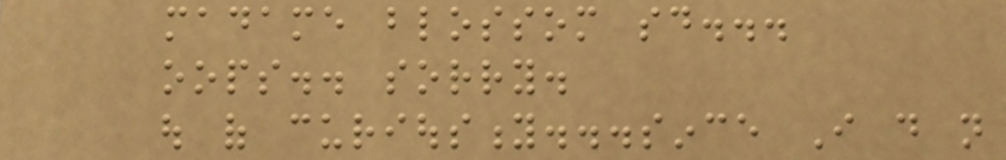madame blossom said...
oops.. sorry.
out of curiousity...since I do not
